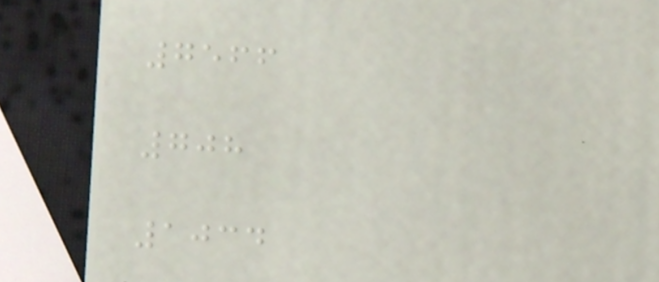7566
708
1034
